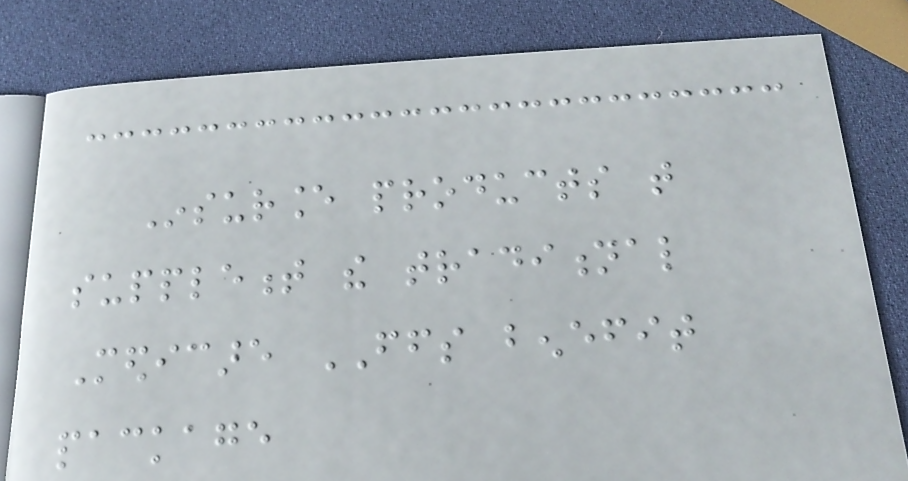Insurance products that
supplement the traditional
Medicare FFS benefit
package
